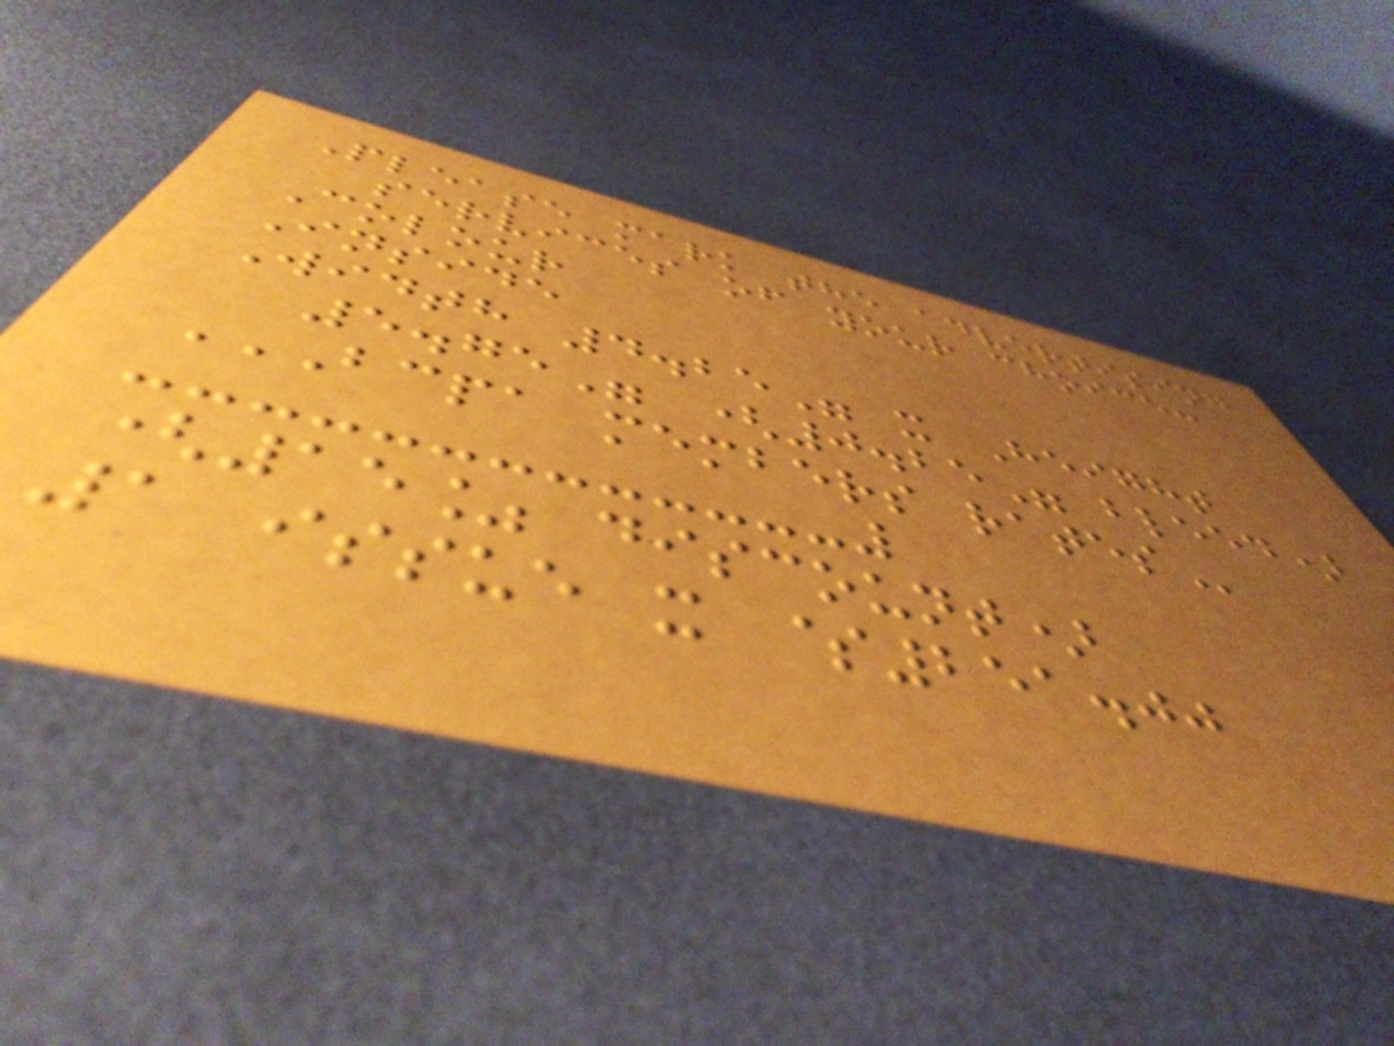Please mark the advertising
services of your choice:
Colour
Inside
Width 4.25" x Height
5.75" (0.25" bleed)
BCPA MEMBERS RATES
(15% discount)
1 issue x $251.00
